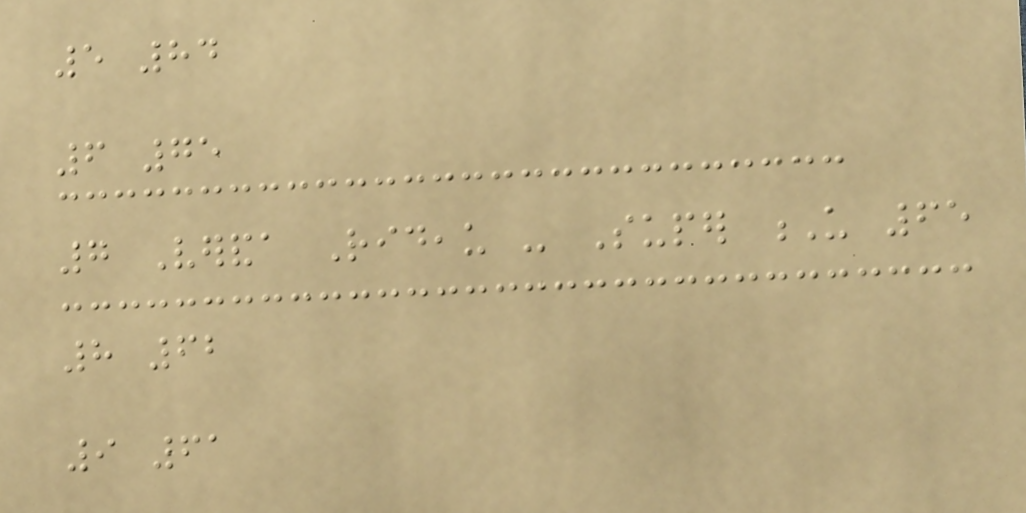5 84
6 75
7 Veranda Rideau - Super U 65
8 62
9 61
